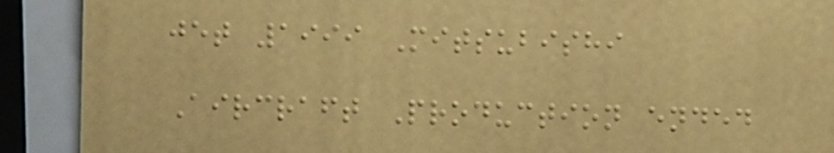jet 1999 Mitsubishi
Aircraft Production ended
